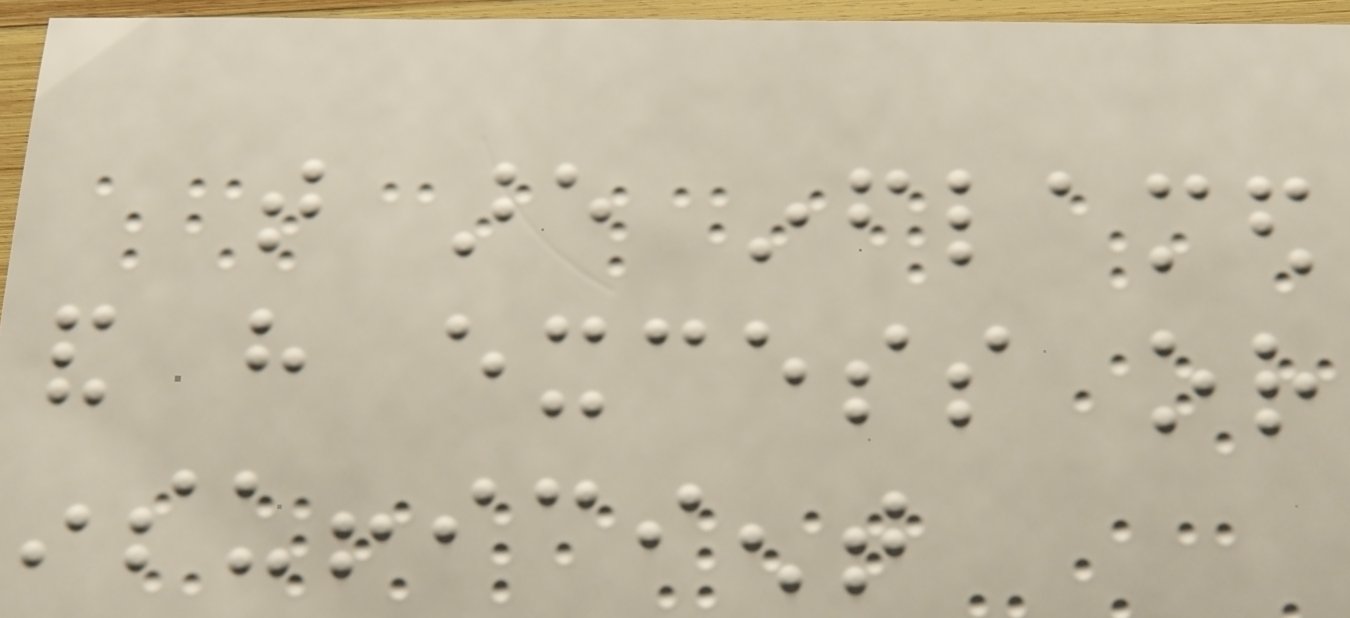that are inflamed
and have excess or
insufficient
